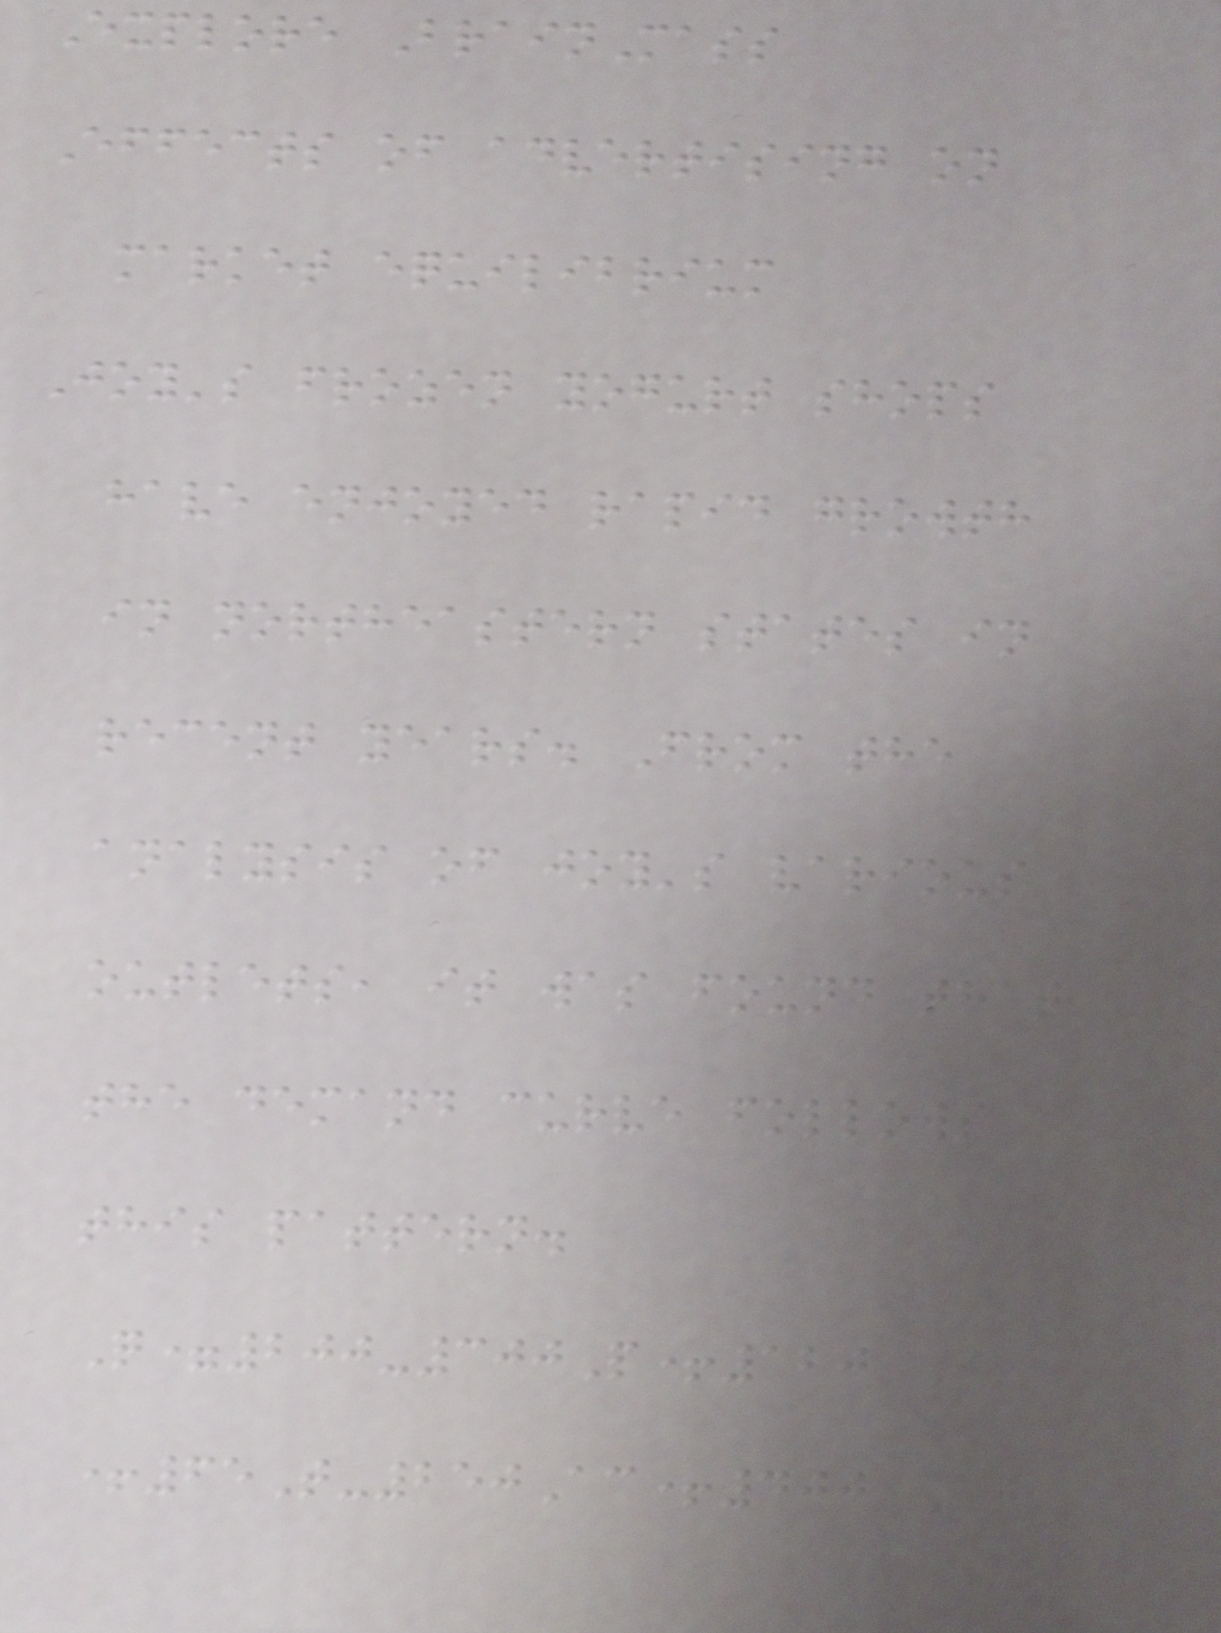Explore BrainMass
Effects of advertising on
market equilibrium
Joy's frozen yogurt shops
have enjoyed rapid growth
in northeastern states in
recent years. From the
analysis of joy's various
outlets, it was found that
the demand curve follows
this pattern.
Q=200-300P+120 I
+65T-250Ac+400 Aj
